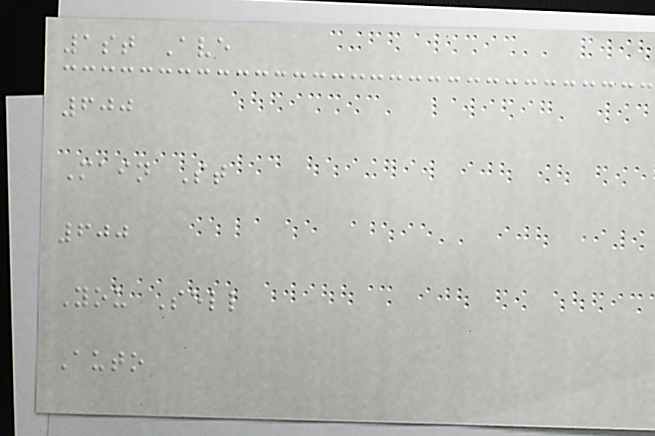1st Ave
600
Main St
600
You Sell
Auto
